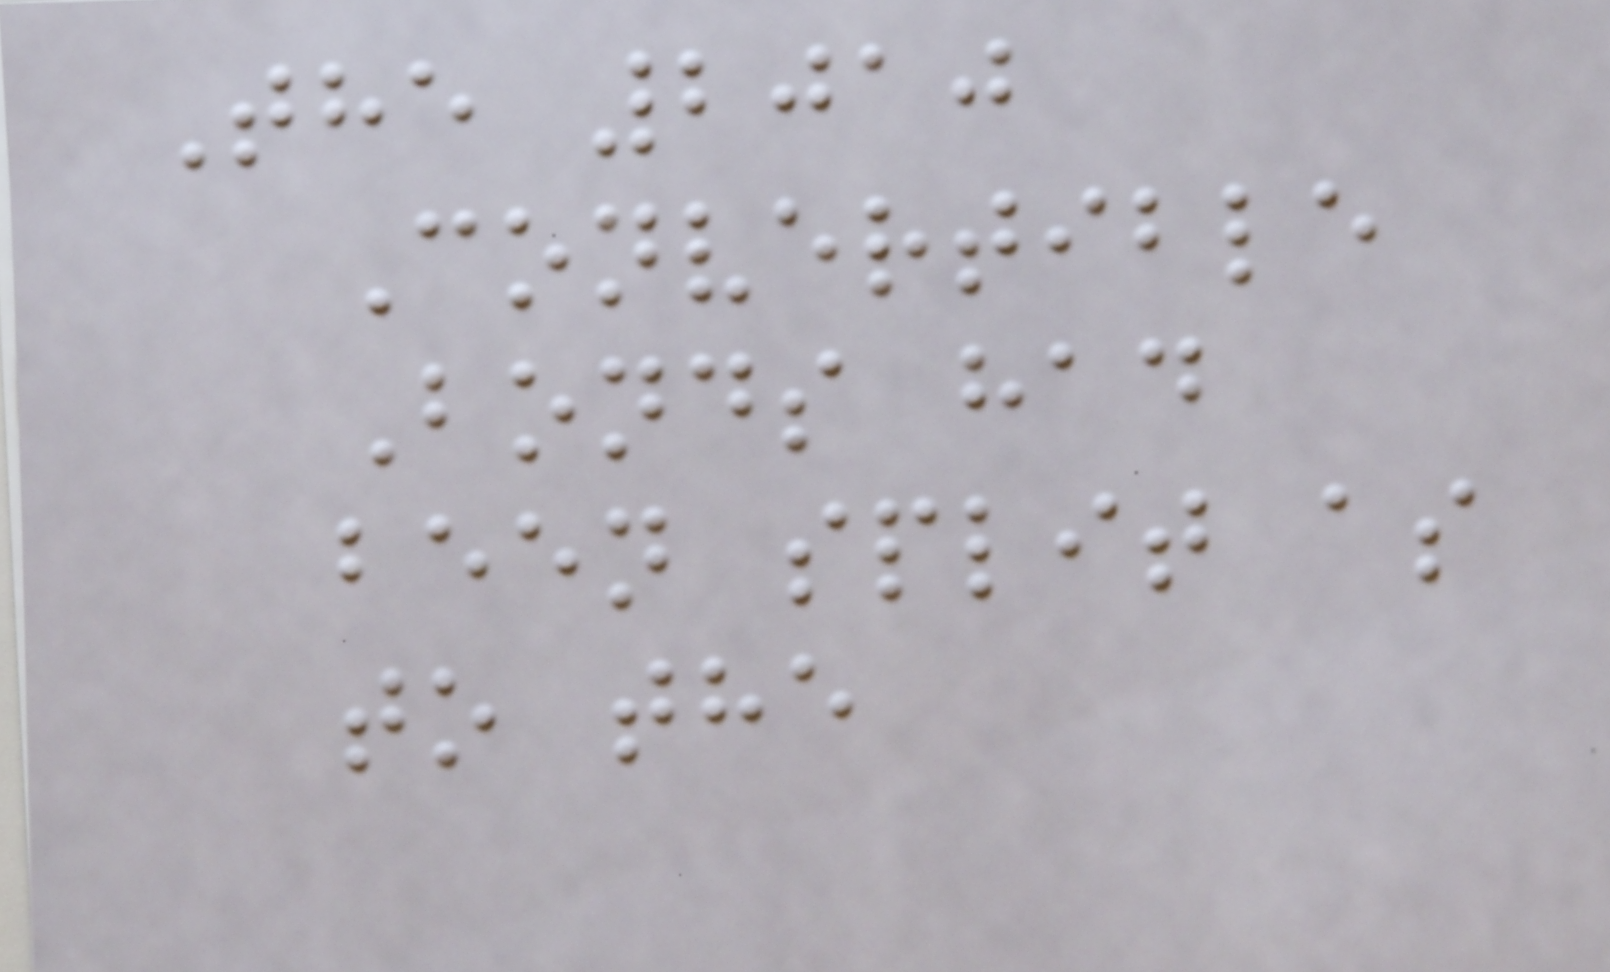The 2010
Convertible
Bonds had
been split as
to the
